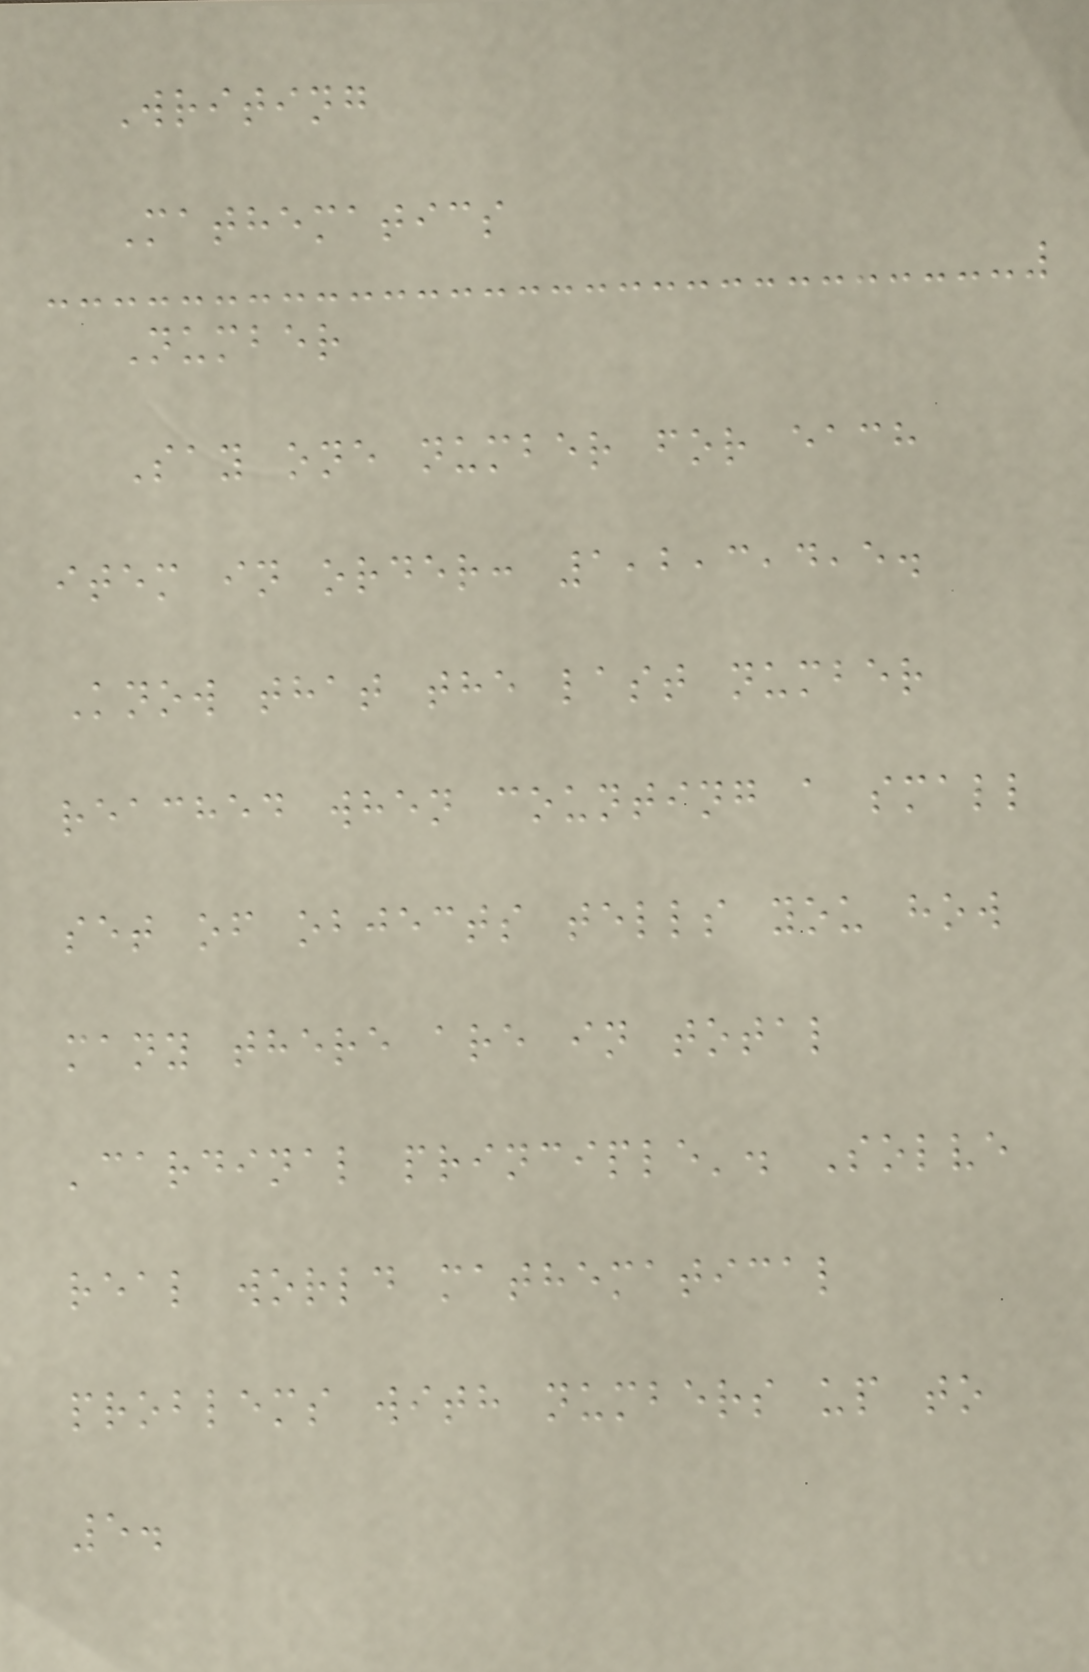Writing
Mathematics
Number
Say one number for each
item in order: 1,2,3,4,5.
Know that the last number
reached when counting a small
set of objects tells you how
many there are in total
'cardinal principle'. Solve
real world mathematical
problems with numbers up to
5.
